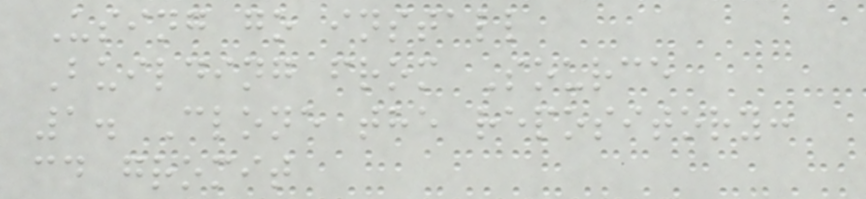Using go install
Building from Source
1. Clone the repository:
cd gromit
